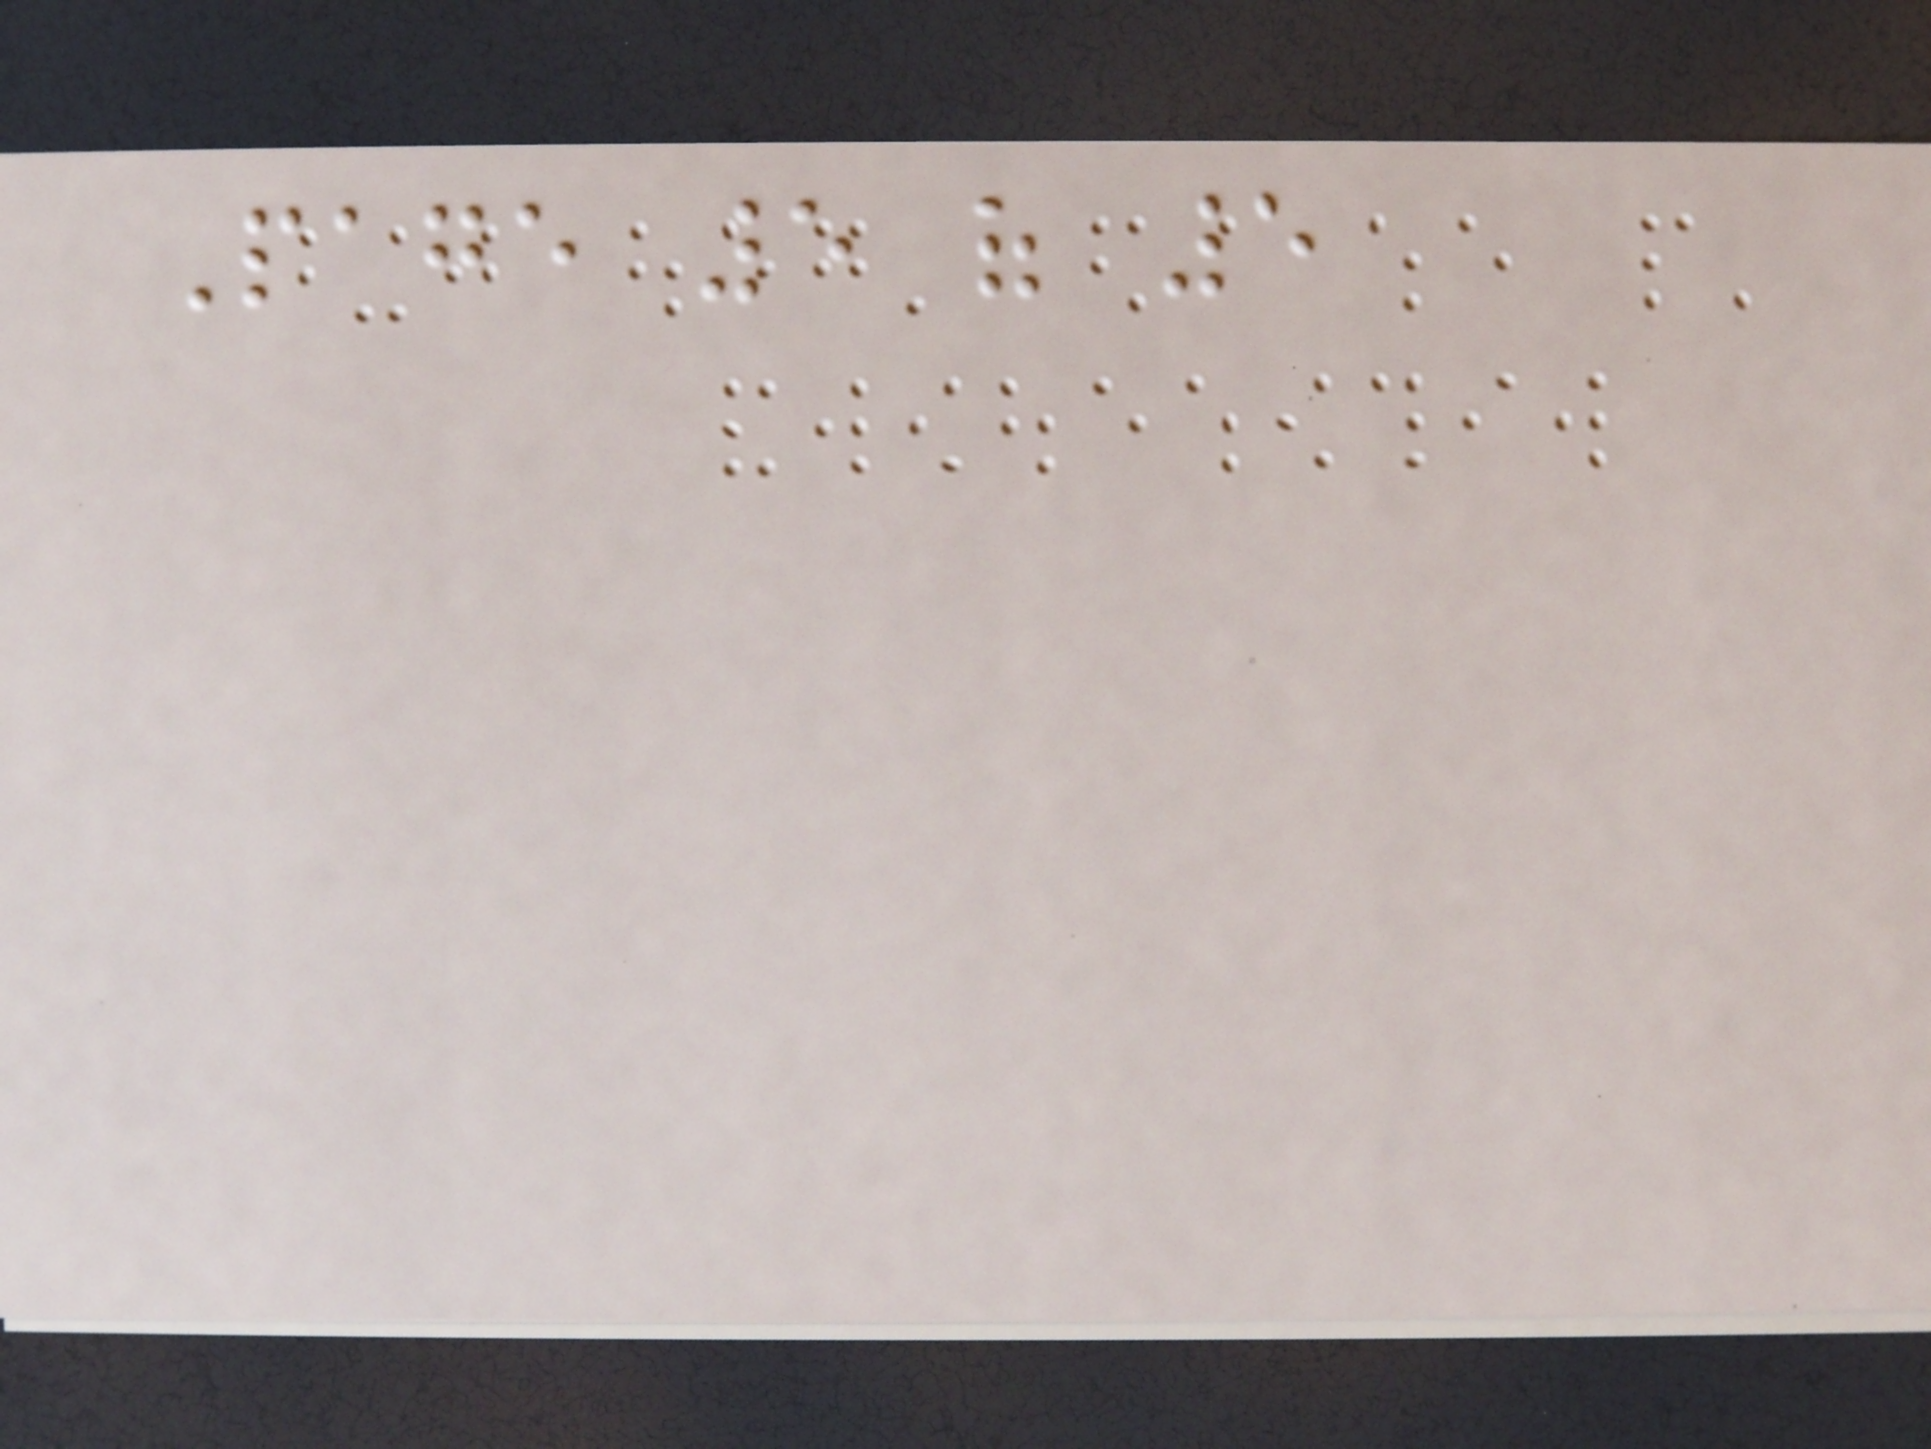Page 5 of 5
